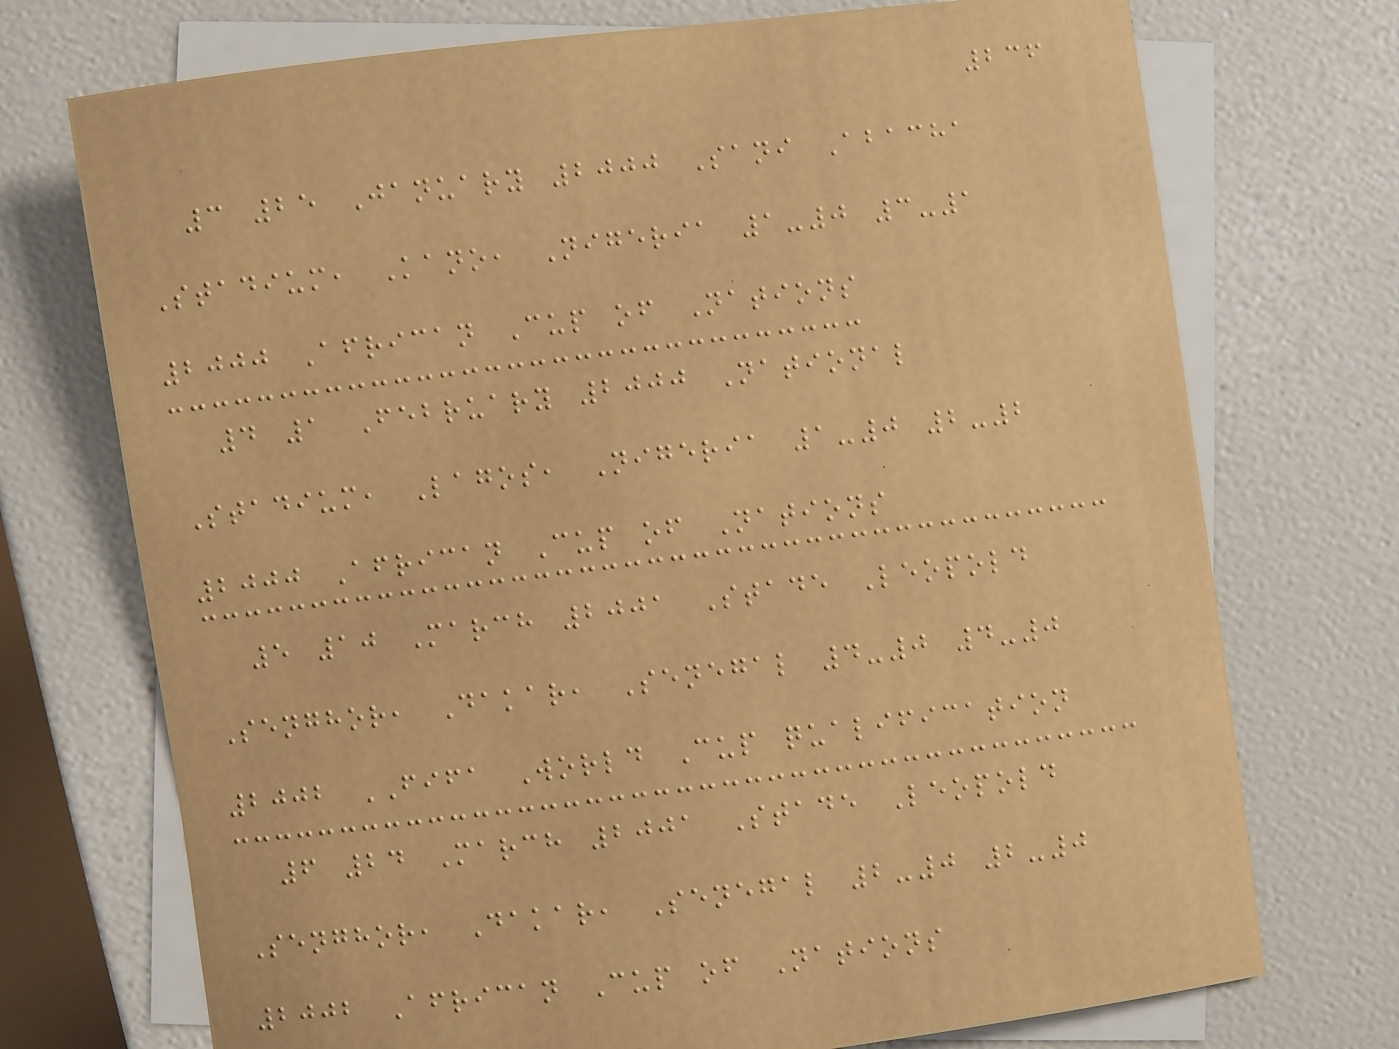236
3 25 January 2000 Sani Abacha
Stadium, Kano, Nigeria 1-0 3-1
2000 African Cup of Nations
4 1 February 2000 National
Stadium, Lagos, Nigeria 1-0 2-2
2000 African Cup of Nations
5 10 March 2001 Stade Leopold
Senghor, Dakar, Senegal 4-0 4-0
2002 FIFA World Cup qualification
6 24 March 2001 Stade Leopold
Senghor, Dakar, Senegal 2-0 2-0
2002 African Cup of Nations
